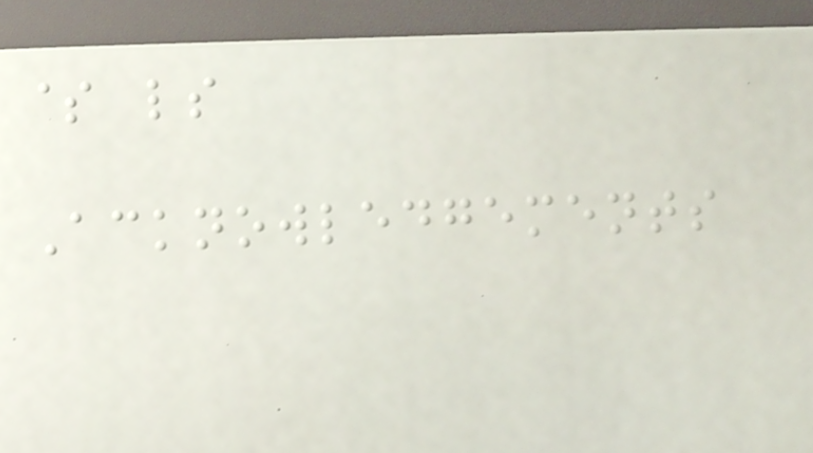$ ls
Acknowledgements
